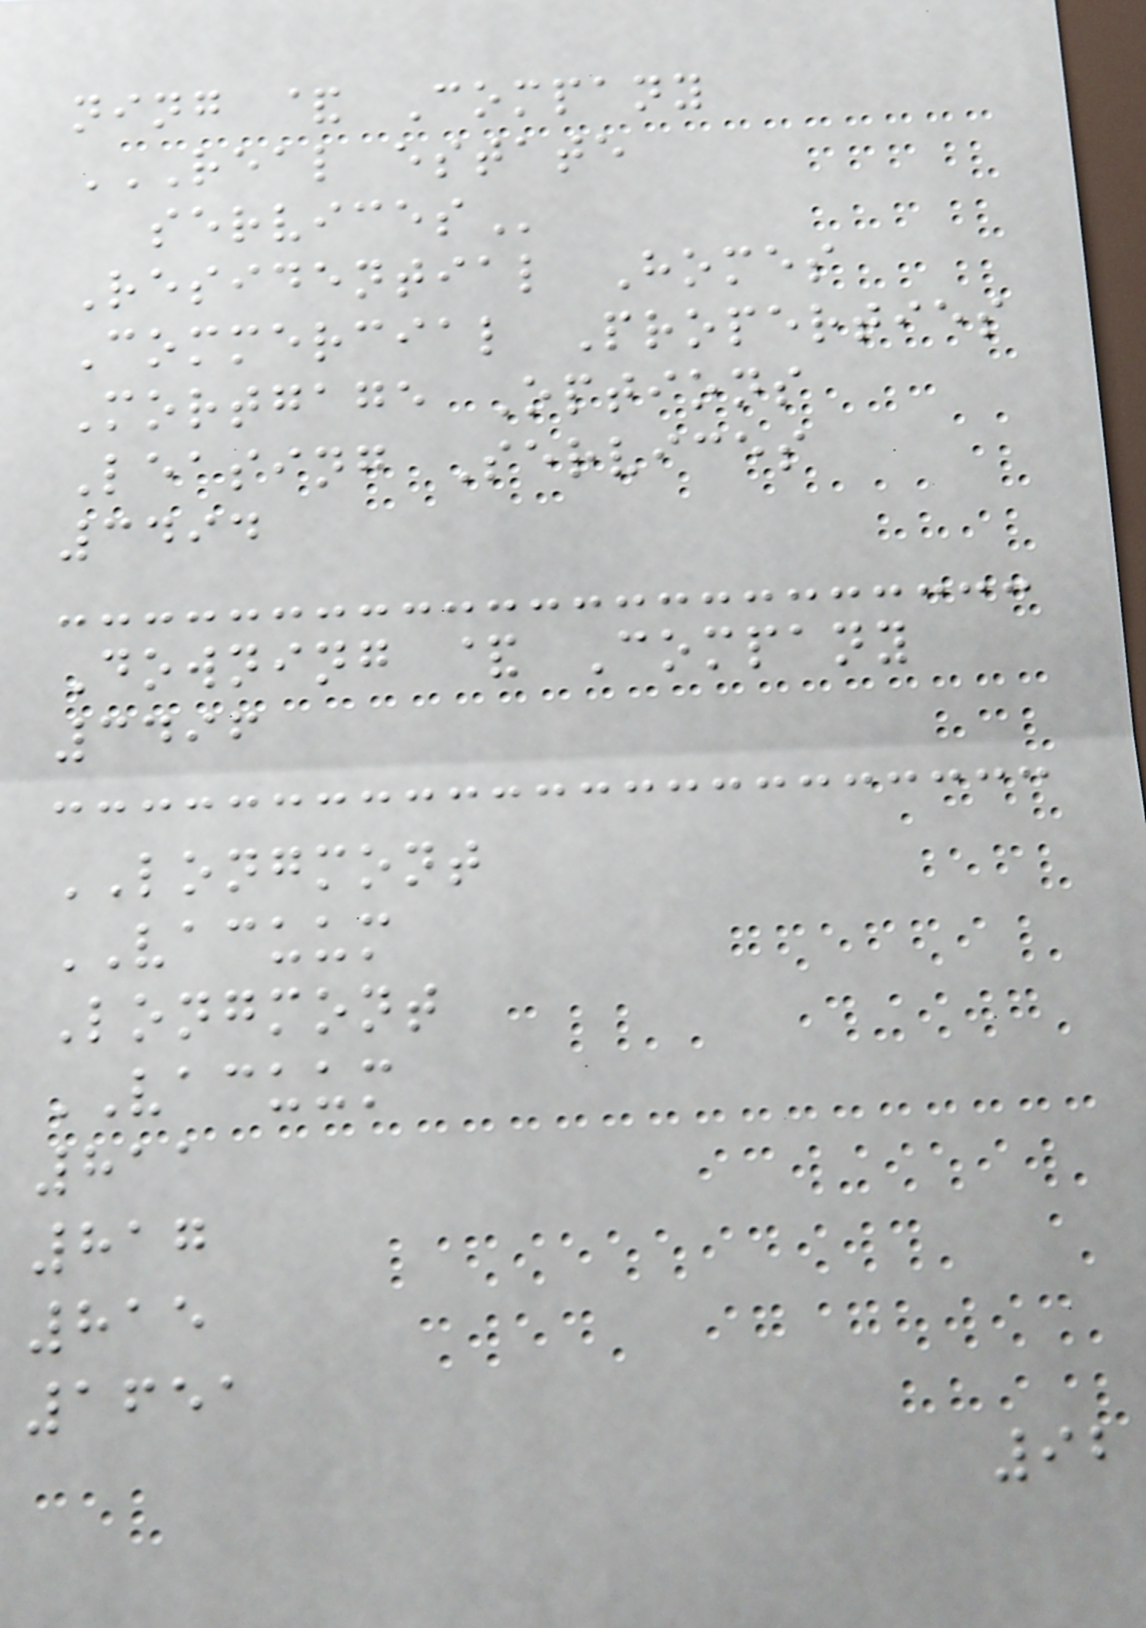ning & Company
REAL ESTATE
SERVICES
Residential Homes
Commercial Properties
Mortgage Options
Leasing Services
3494
Downing & Company
3496
LONGMONT
VACUUM
Longmont
VACUUM
811
817
815
1651
92
